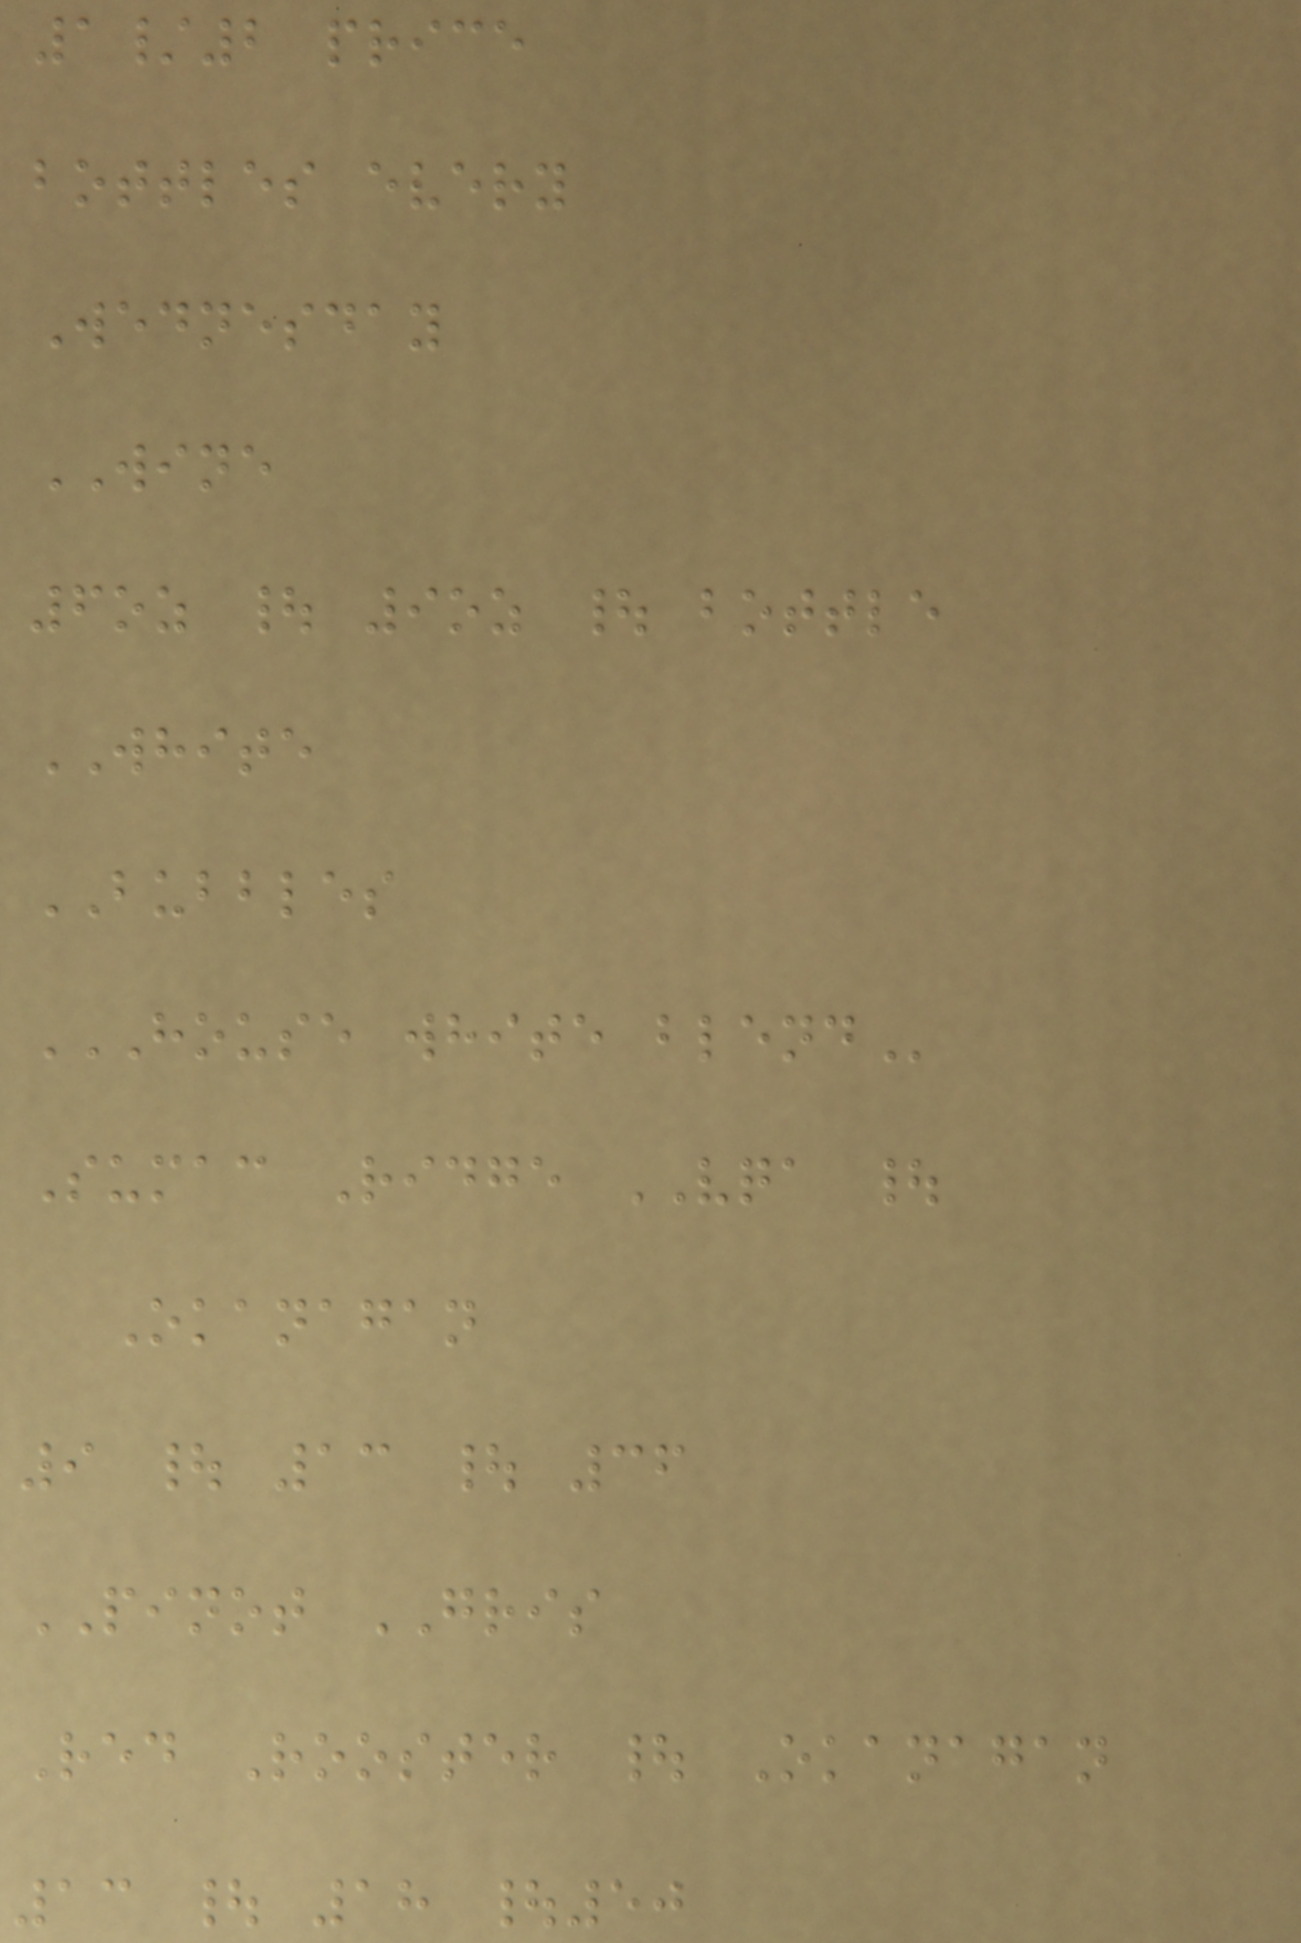1/2 price
bottles every
Wednesday
WINE
6oz | 9oz | bottle
WHITE
BUBBLES
HOUSE WHITE BLEND
Sumac Ridge VQA |
Okanagan
9 | 13 | 36
PINOT GRIS
Red Rooster | Okanagan
13 | 18 |50
